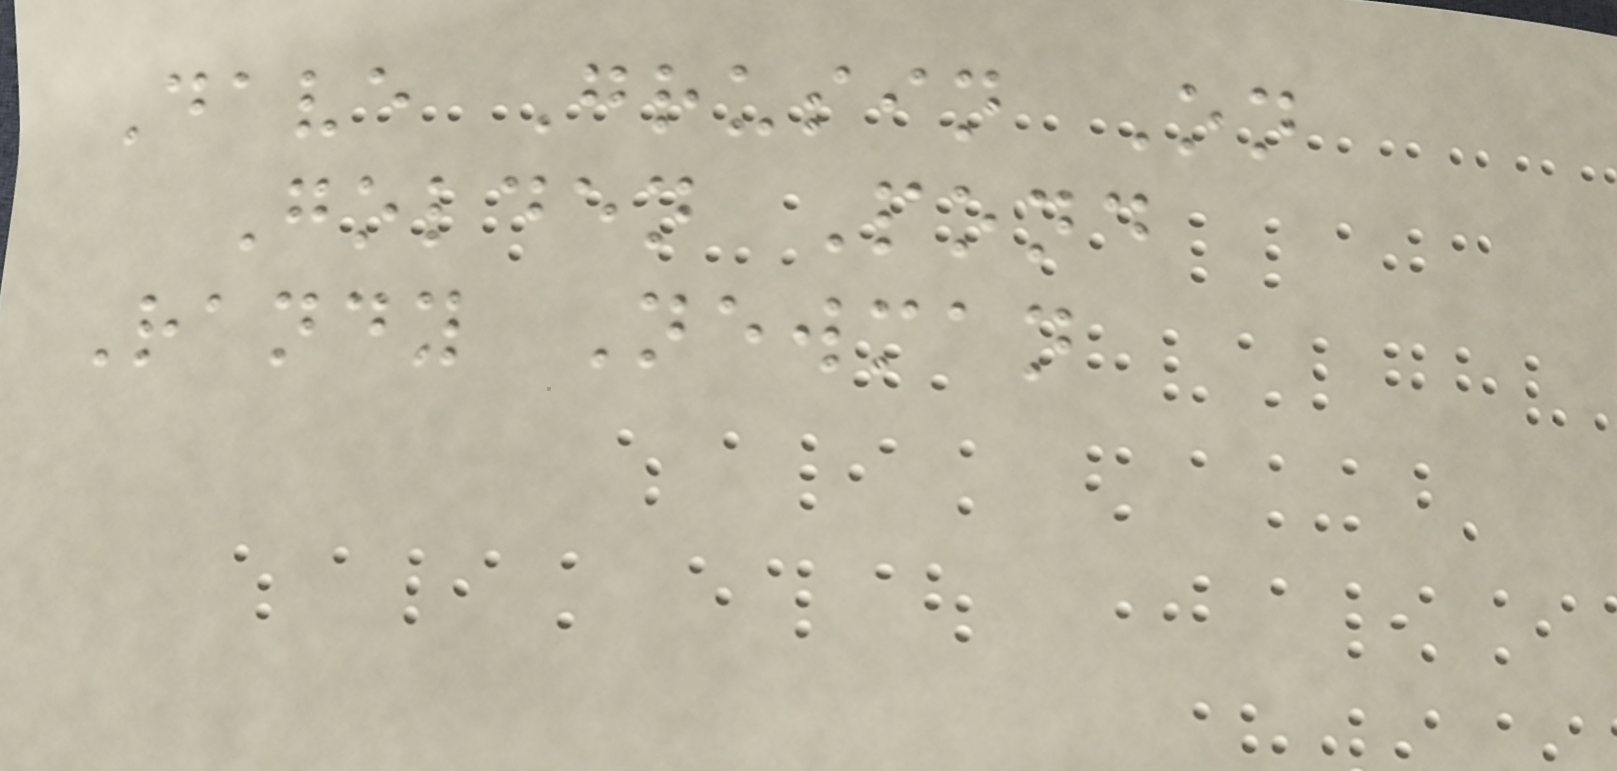Dave Grusin On
Golden Pond
Randy Newman
